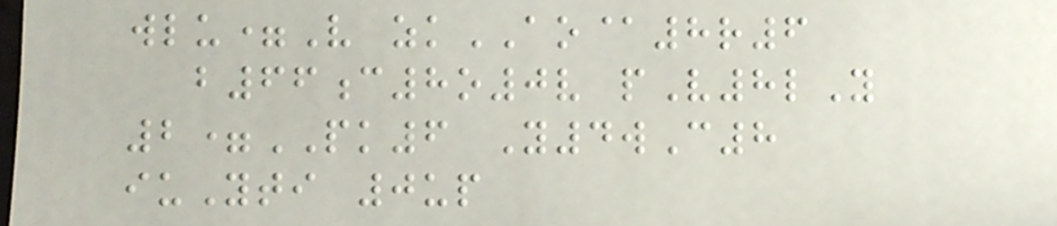wlu=V zkAO@8r6
b66c8o0v pV8lY
2=PK6 Y4wC8
iuYti 0up
